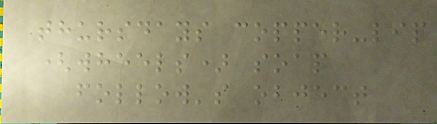thursdays copper-lip
(wheels) soap
follow's object
